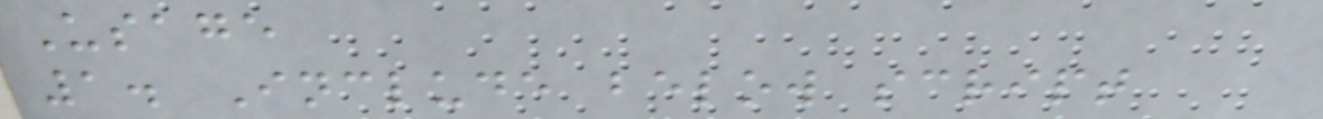Usage
1. Include below script
